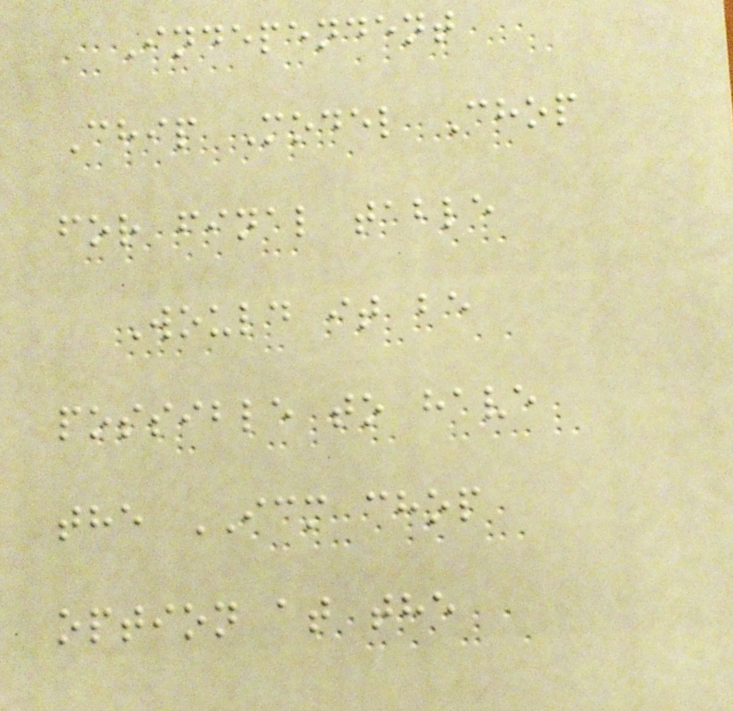Independent
Chip Model Chop
for final table
Would it be
possible to have
the ICM chop
option at the
